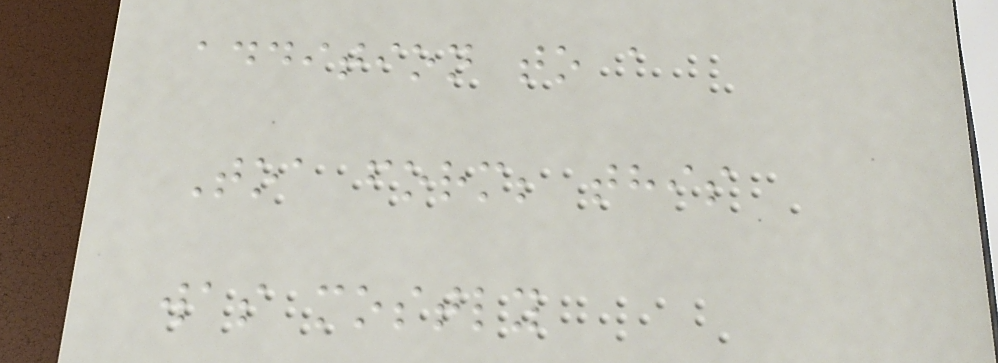addition to a
Toa form; this
was mostly
